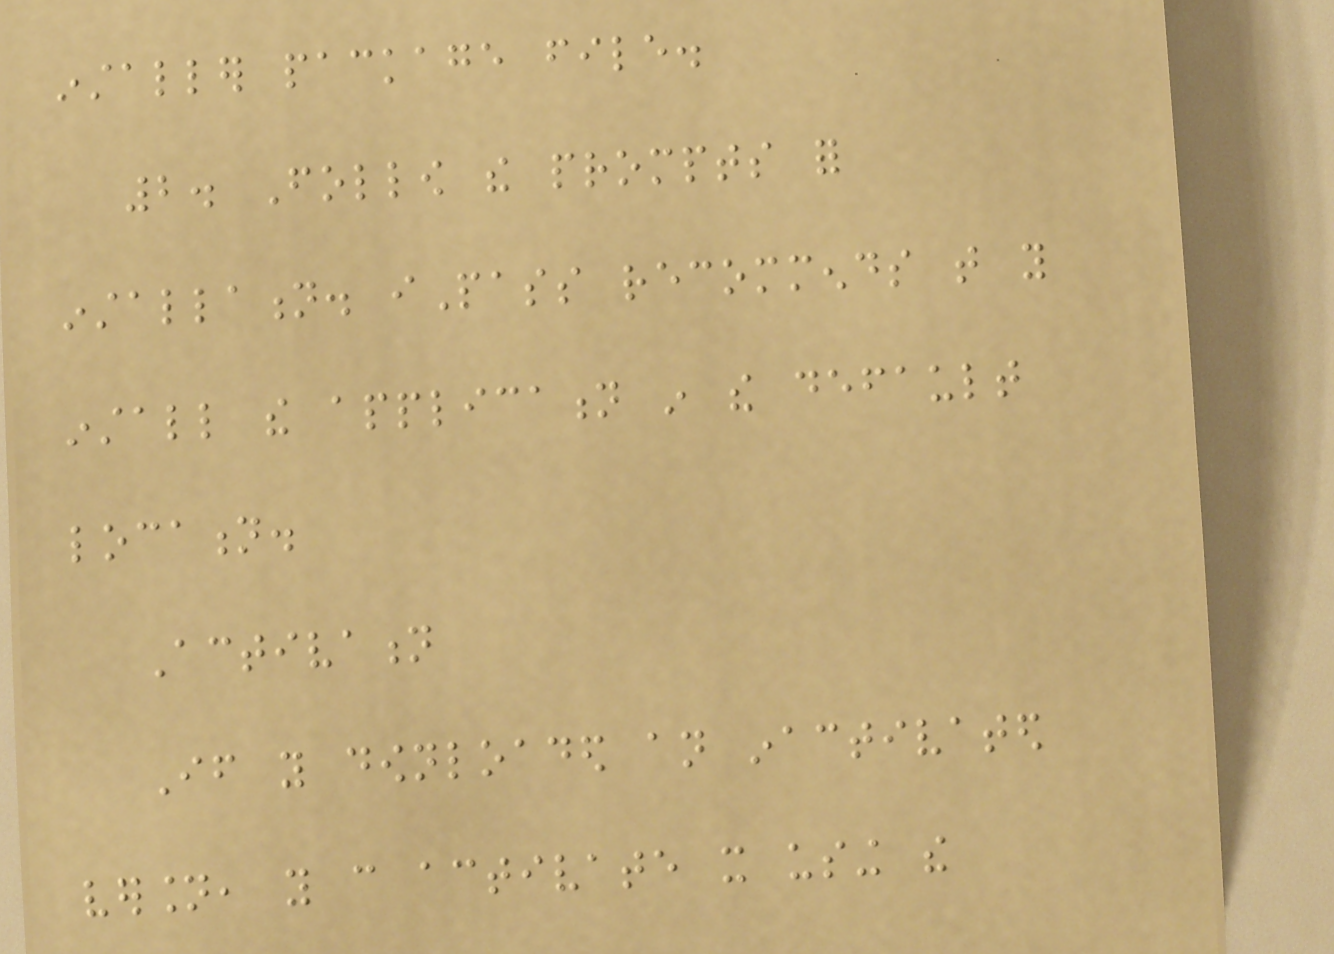installer package file.
2. Follow the prompts for
installation. iPass recommends that you
install the application in the default
location.
Activation
If you downloaded an inactivated
version, you can activate it using the
